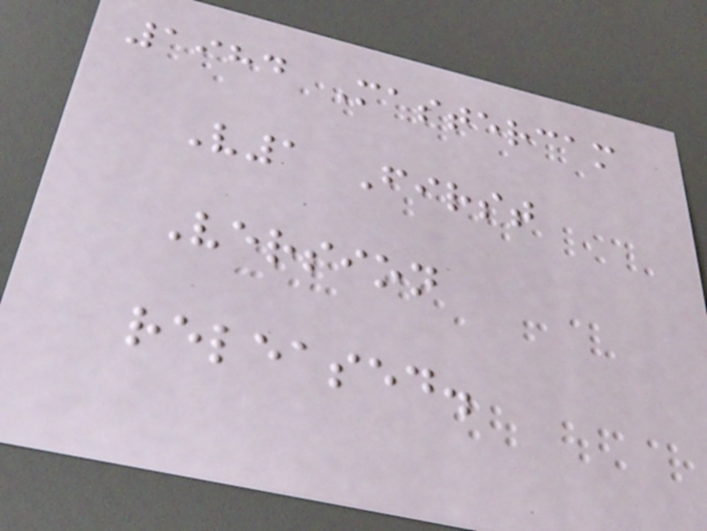1984 Mastercam
V1 First
Version
released.
